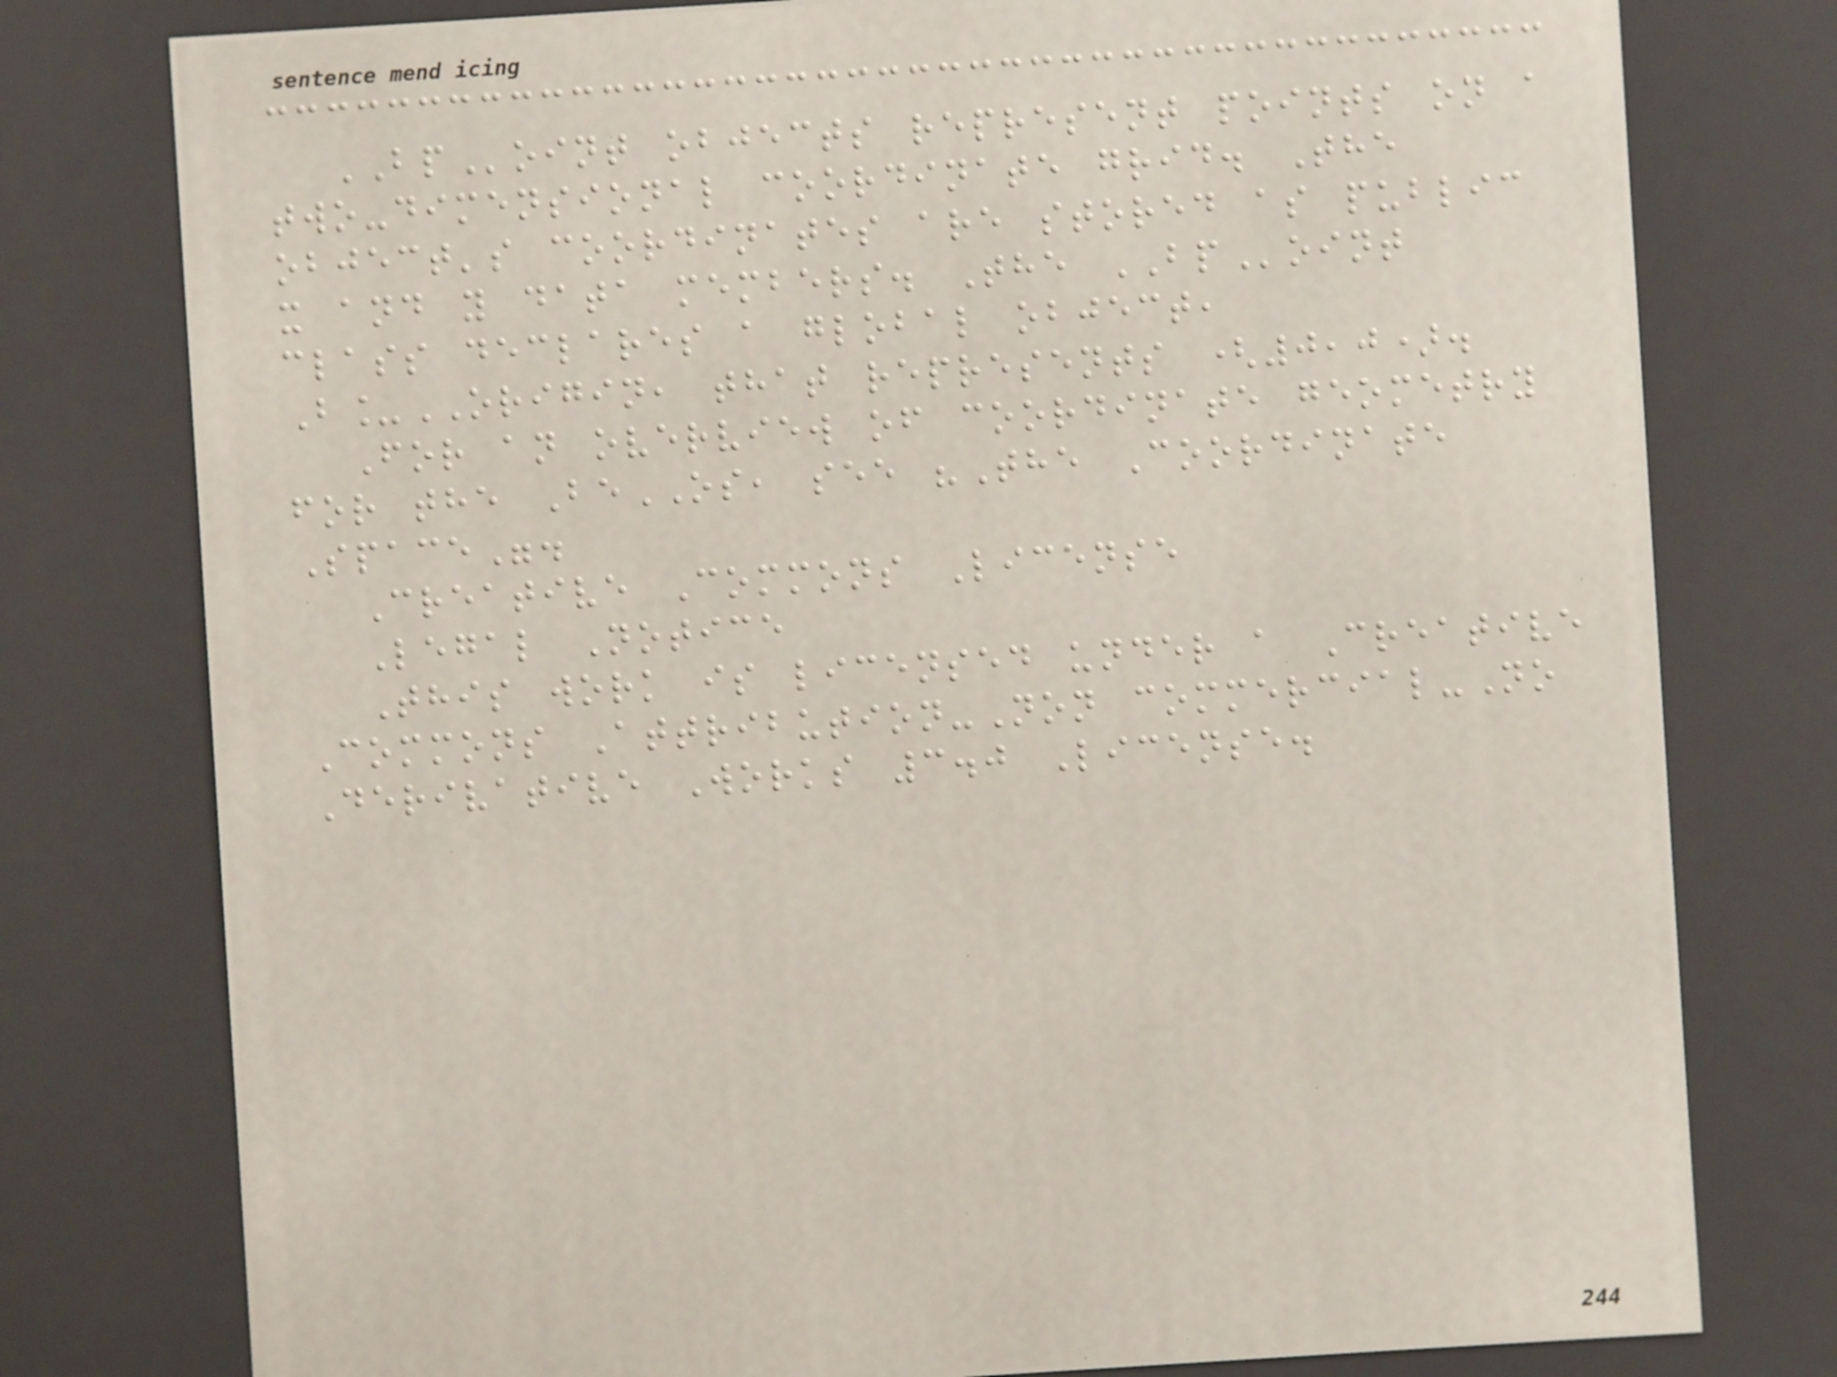BPoint objects represent points on a
two-dimensional coordinate grid. The
object's coordinates are stored as public
x and y data members. The BPoint
class declares a global object,
B_ORIGIN, that represents (0,0).
For an overview of coordinate geometry
for the BeOS, see "The Coordinate
Space".
Creative Commons License
Legal Notice
This work is licensed under a Creative
Commons Attribution-Non commercial-No
Derivative Works 3.0 License.
